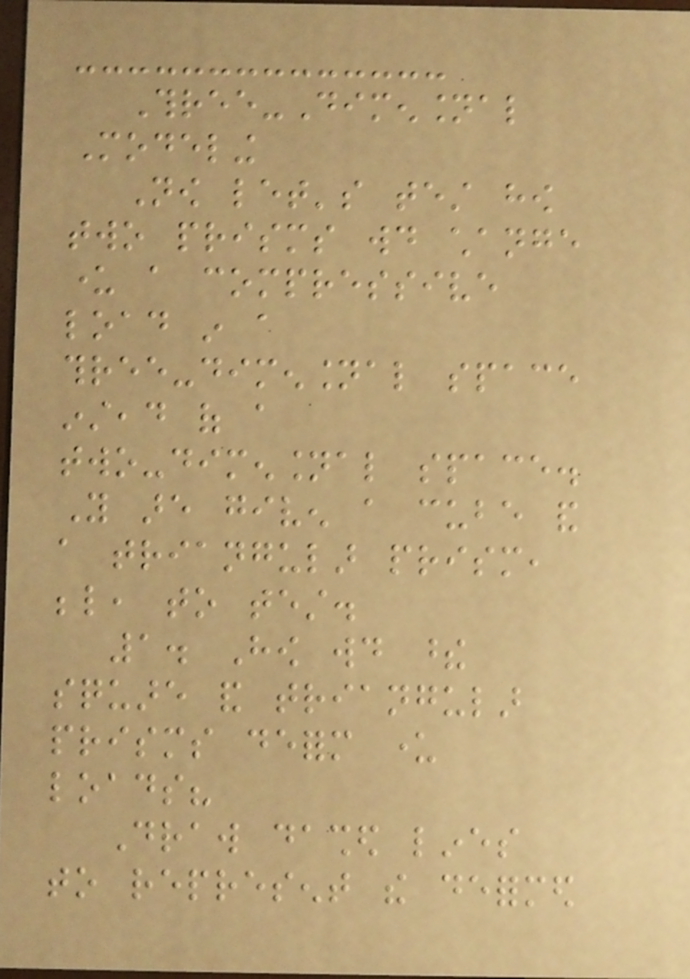Three-Dimensional
Modeling
Now let's test how
two prisms would change
under a compressive
load in a
three-dimensional space
instead of a
two-dimensional space.
You are given a cube and
a triangular prism,
below, to test.
1. How would these
square and triangular
prisms deform under
loads?
Draw dashed lines
to represent the deformed
